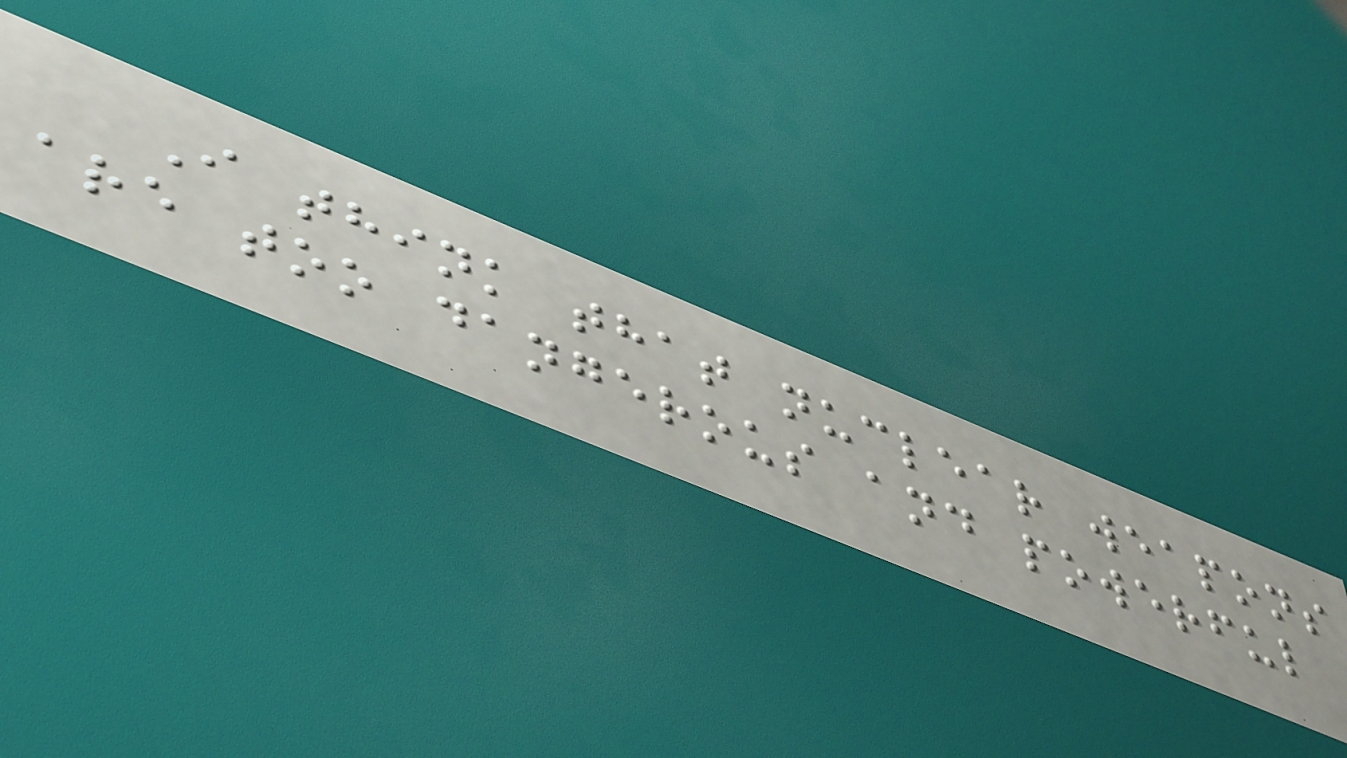I think that nuclear weapons
are too dangerous and powerful
